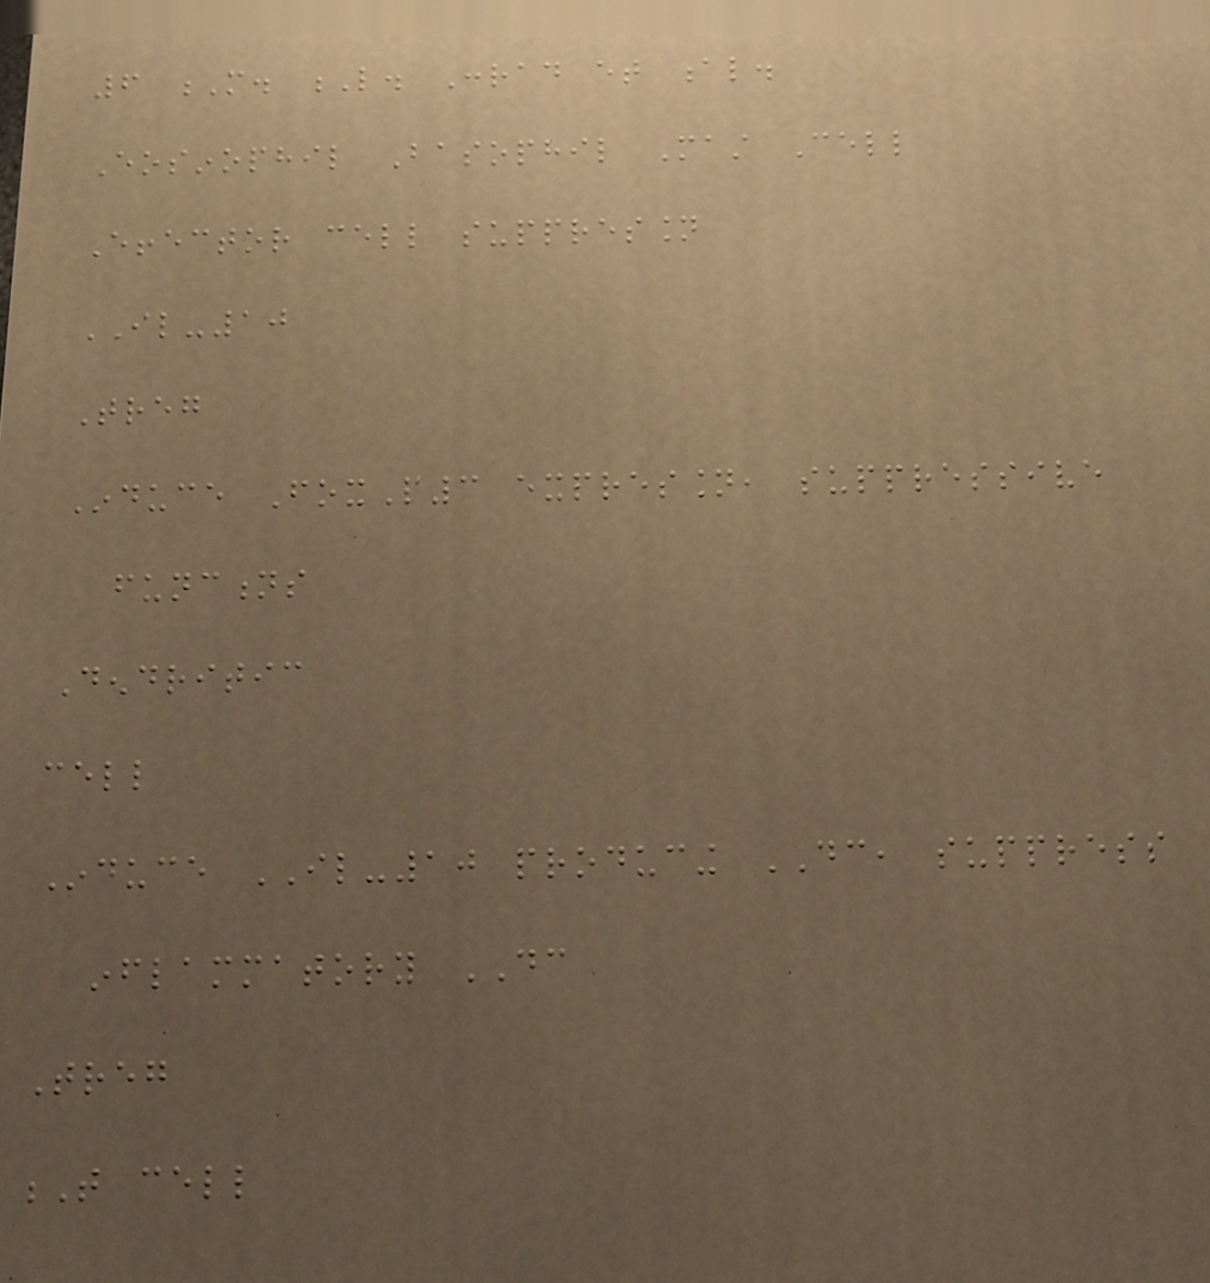6 M. L. Conrad et al.
Eosinophil Basophil Mast Cell
Effector cell suppression
IL-10
Treg
Induce FoxP3 expression, suppressive
functions
Dendritic
cell
Induce IL-10 producing DC, suppress
inflammatory DC
Treg
T cell
